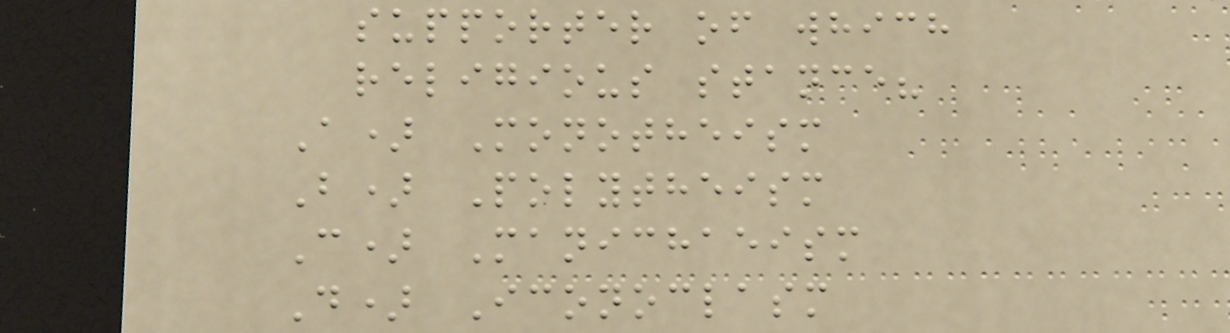supporter of which
religious stance?
A) Monotheism
B) Polytheism
C) Manichaeism
D) Iconoclasm
